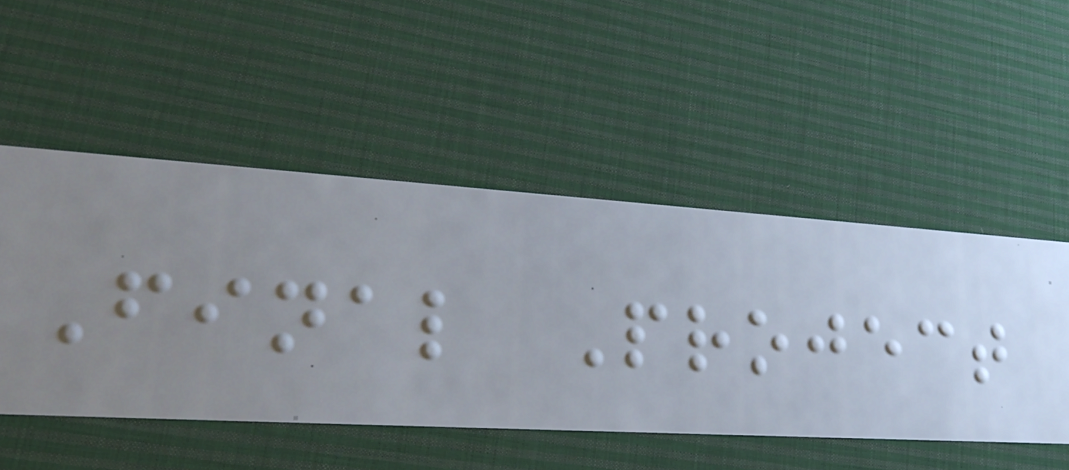Final Project
